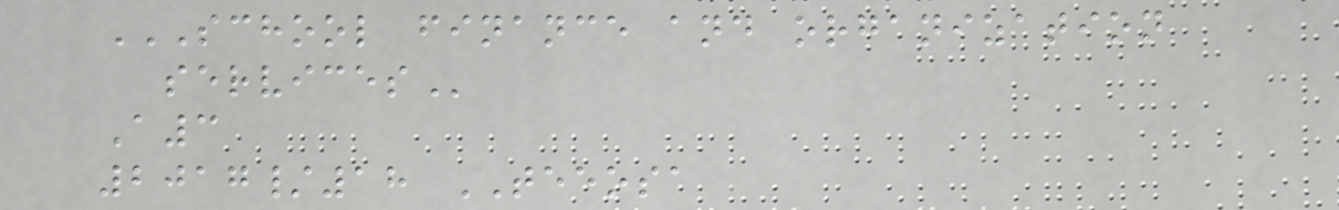SCHOOL FINANCE AND ORGANIZATION
SERVICES
A3
2017/18 TEEOSA
